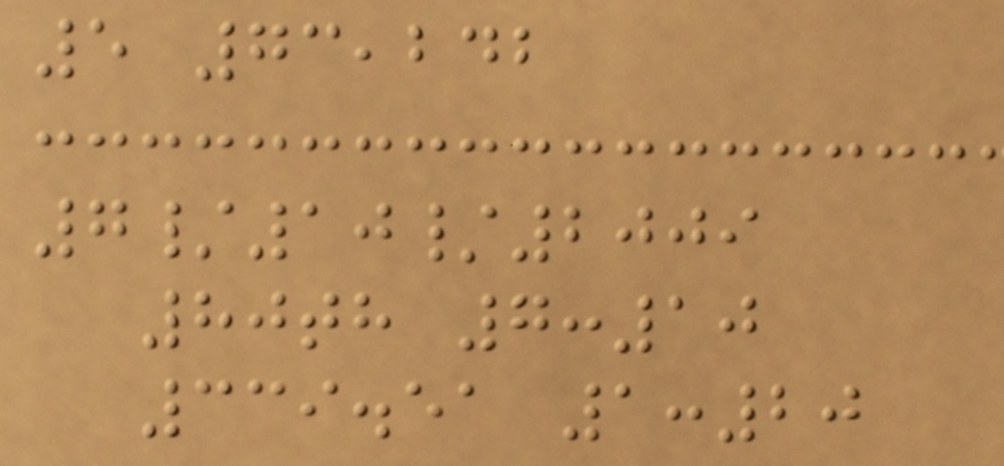5 73,242
7/10/2009
80th 7:10
339.51 1:20
